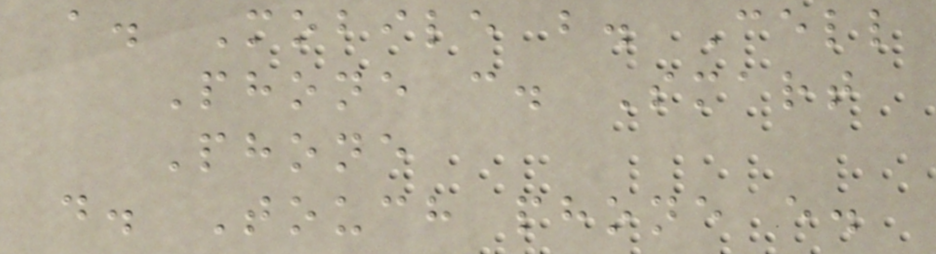a. Mobile b. Cell
Phone c. Smart
Phone
d. Touch phone e.
